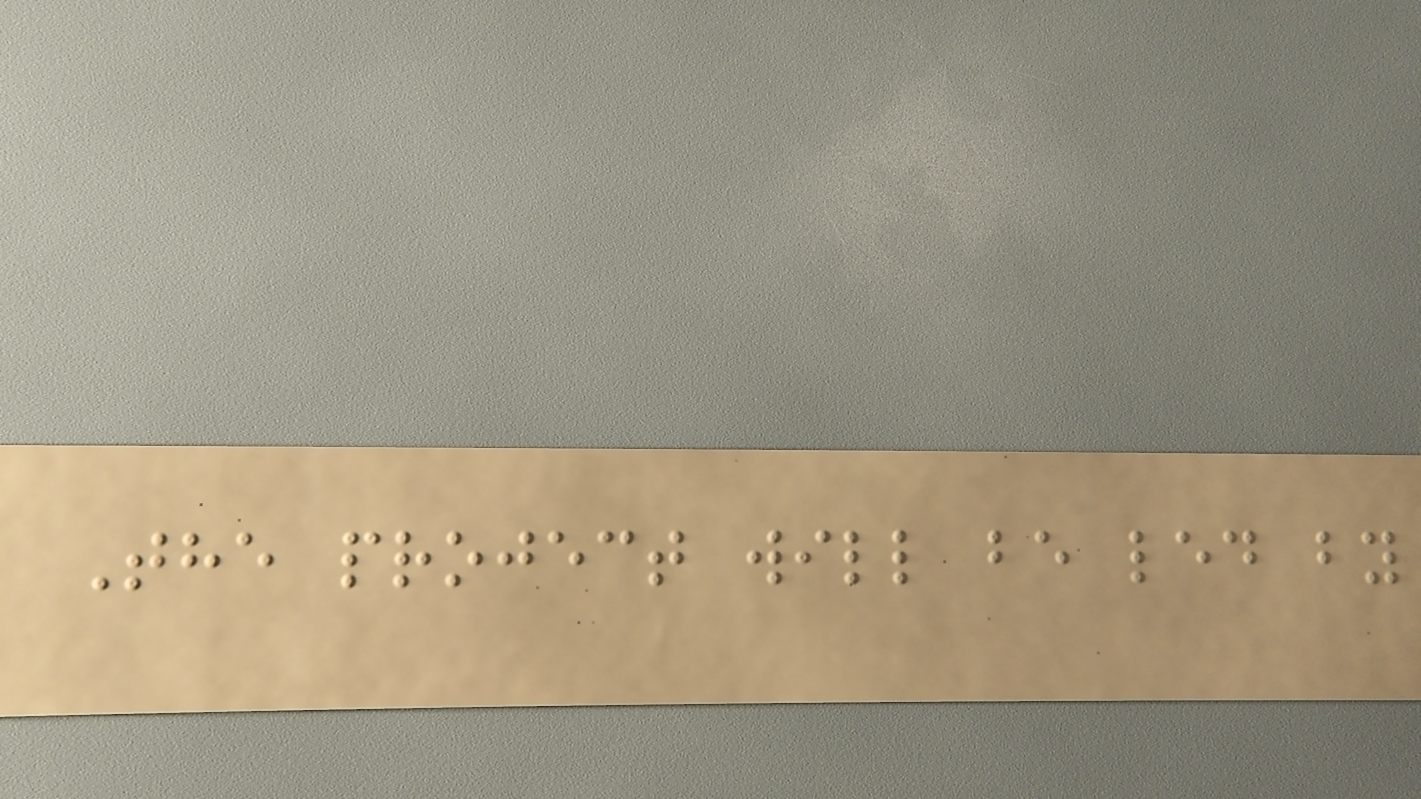The project will be led by
